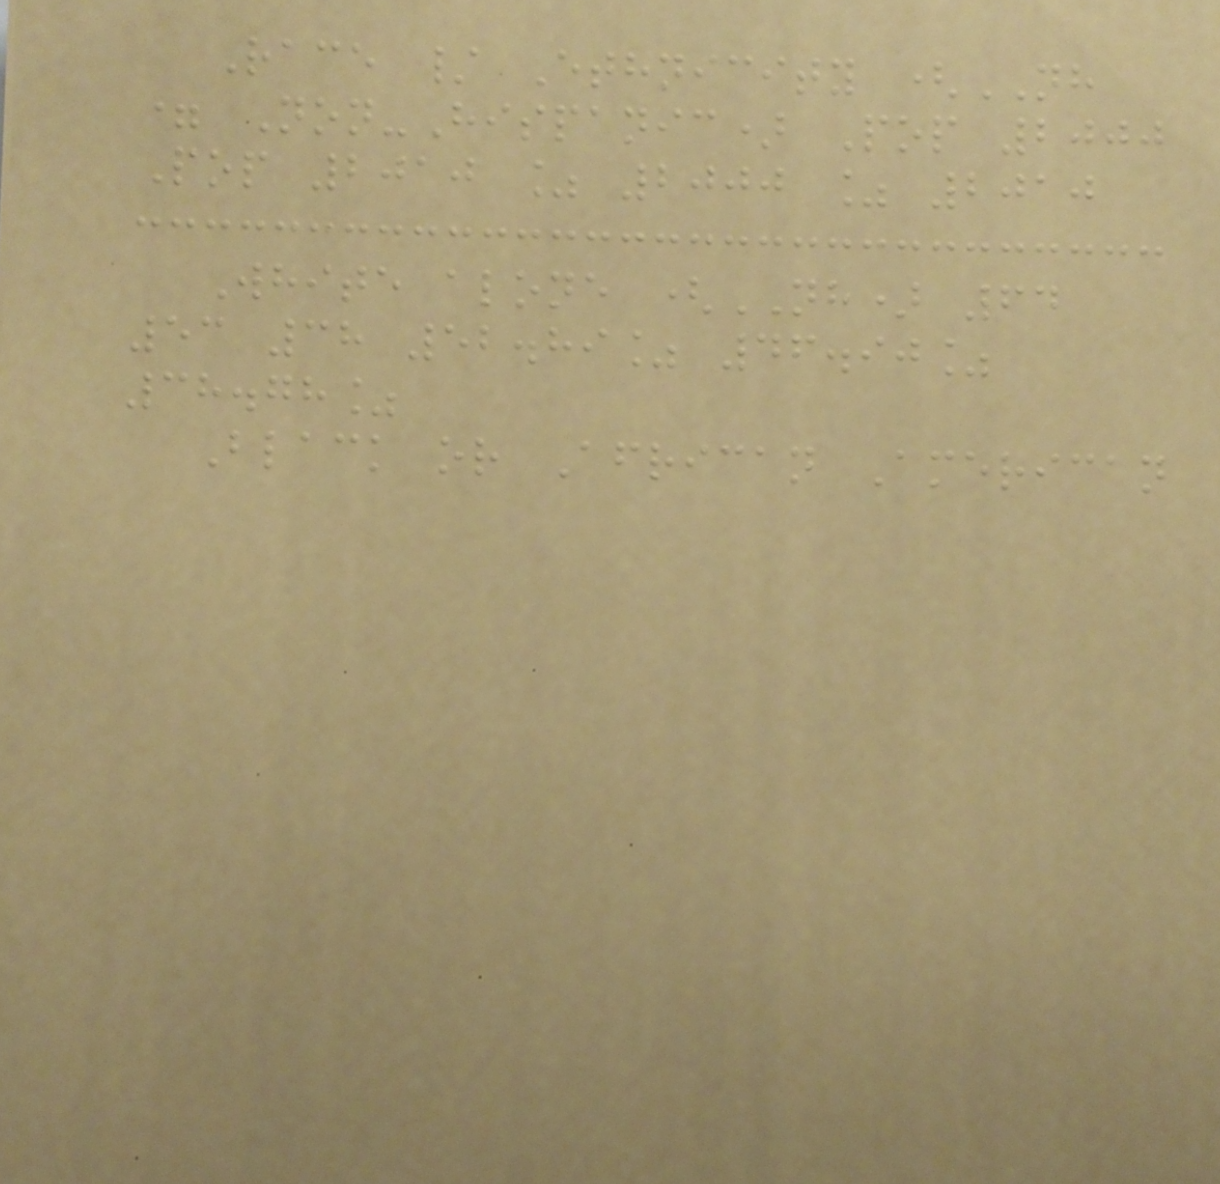Race / Ethnicity (NH
= Non-Hispanic) Pop 2000
Pop 2010 % 2000 % 2010
White alone (NH) 64
53 38 52.89% 46.90%
38.78%
Black or African American
